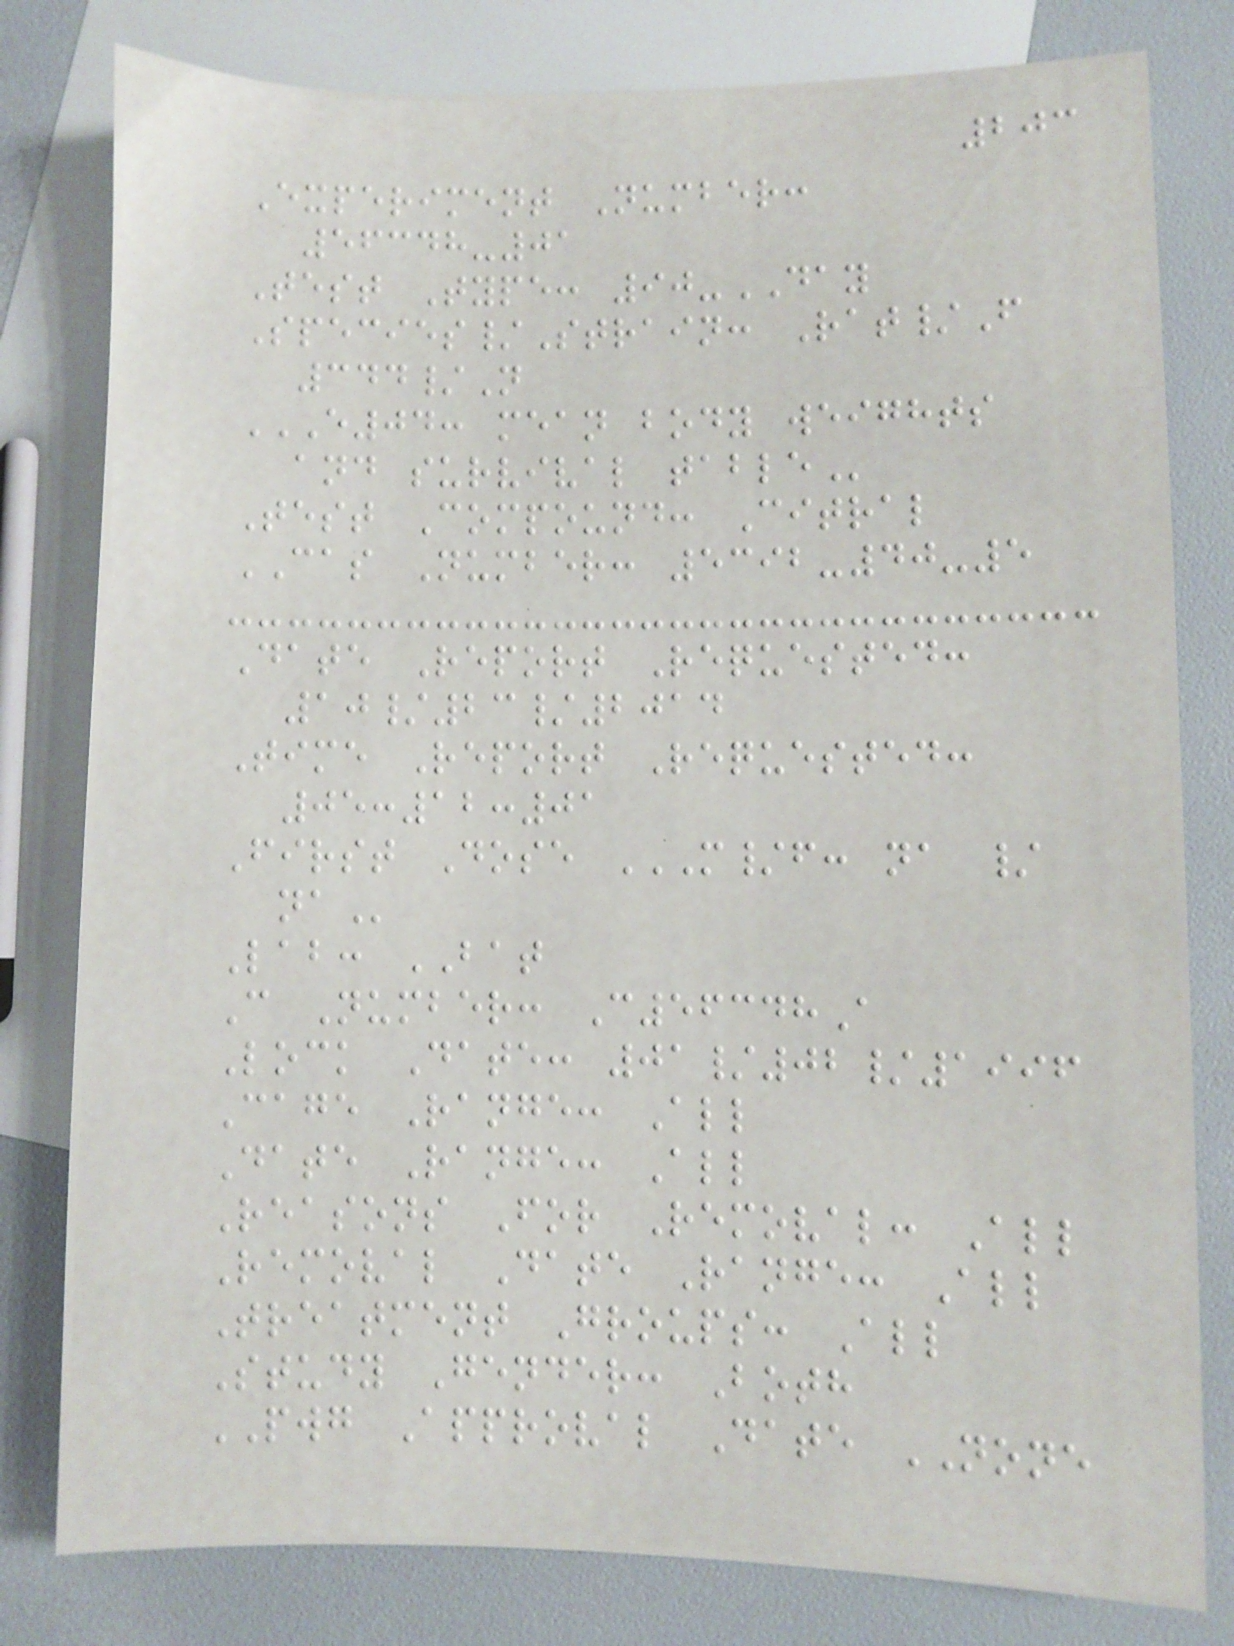203
Experiment Number:
56348-01
Test Type: 90-DAY
Species/Strain: Rat/F
344/N
E04: MEAN BODY WEIGHTS
AND SURVIVAL TABLE
Test Compound: Citral
CAS Number: 5392-40-5
Date Report Requested:
10/23/2014
Time Report Requested:
05:12:01
First Dose M/F: NA /
NA
Lab: BAT
C Number: C56348A
Lock Date: 01/02/1996
Cage Range: All
Date Range: All
Reasons For Removal: All
Removal Date Range: All
Treatment Groups: All
Study Gender: Both
PWG Approval Date NONE
